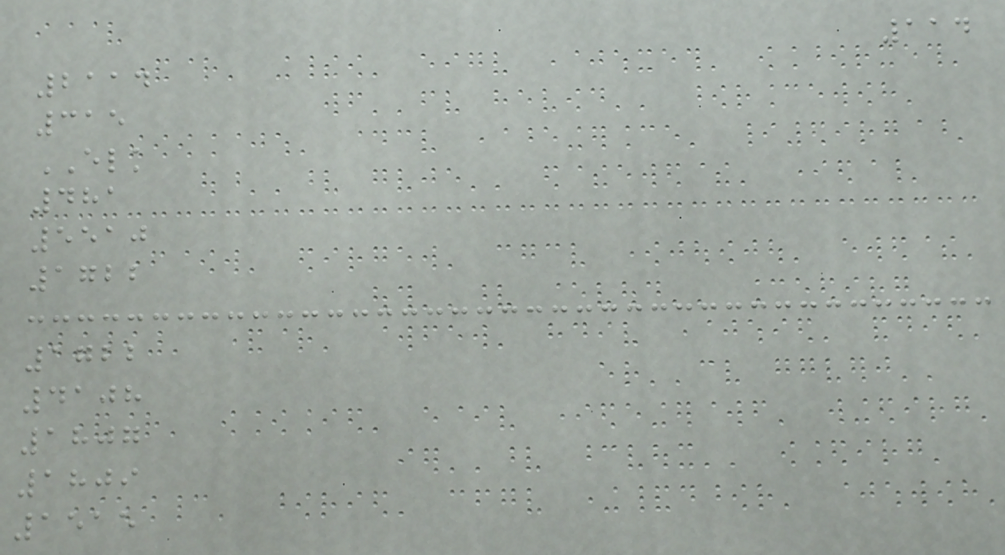114
2114
315
ELK
481
5510
1722
1722
4108
1807
1809
1515
